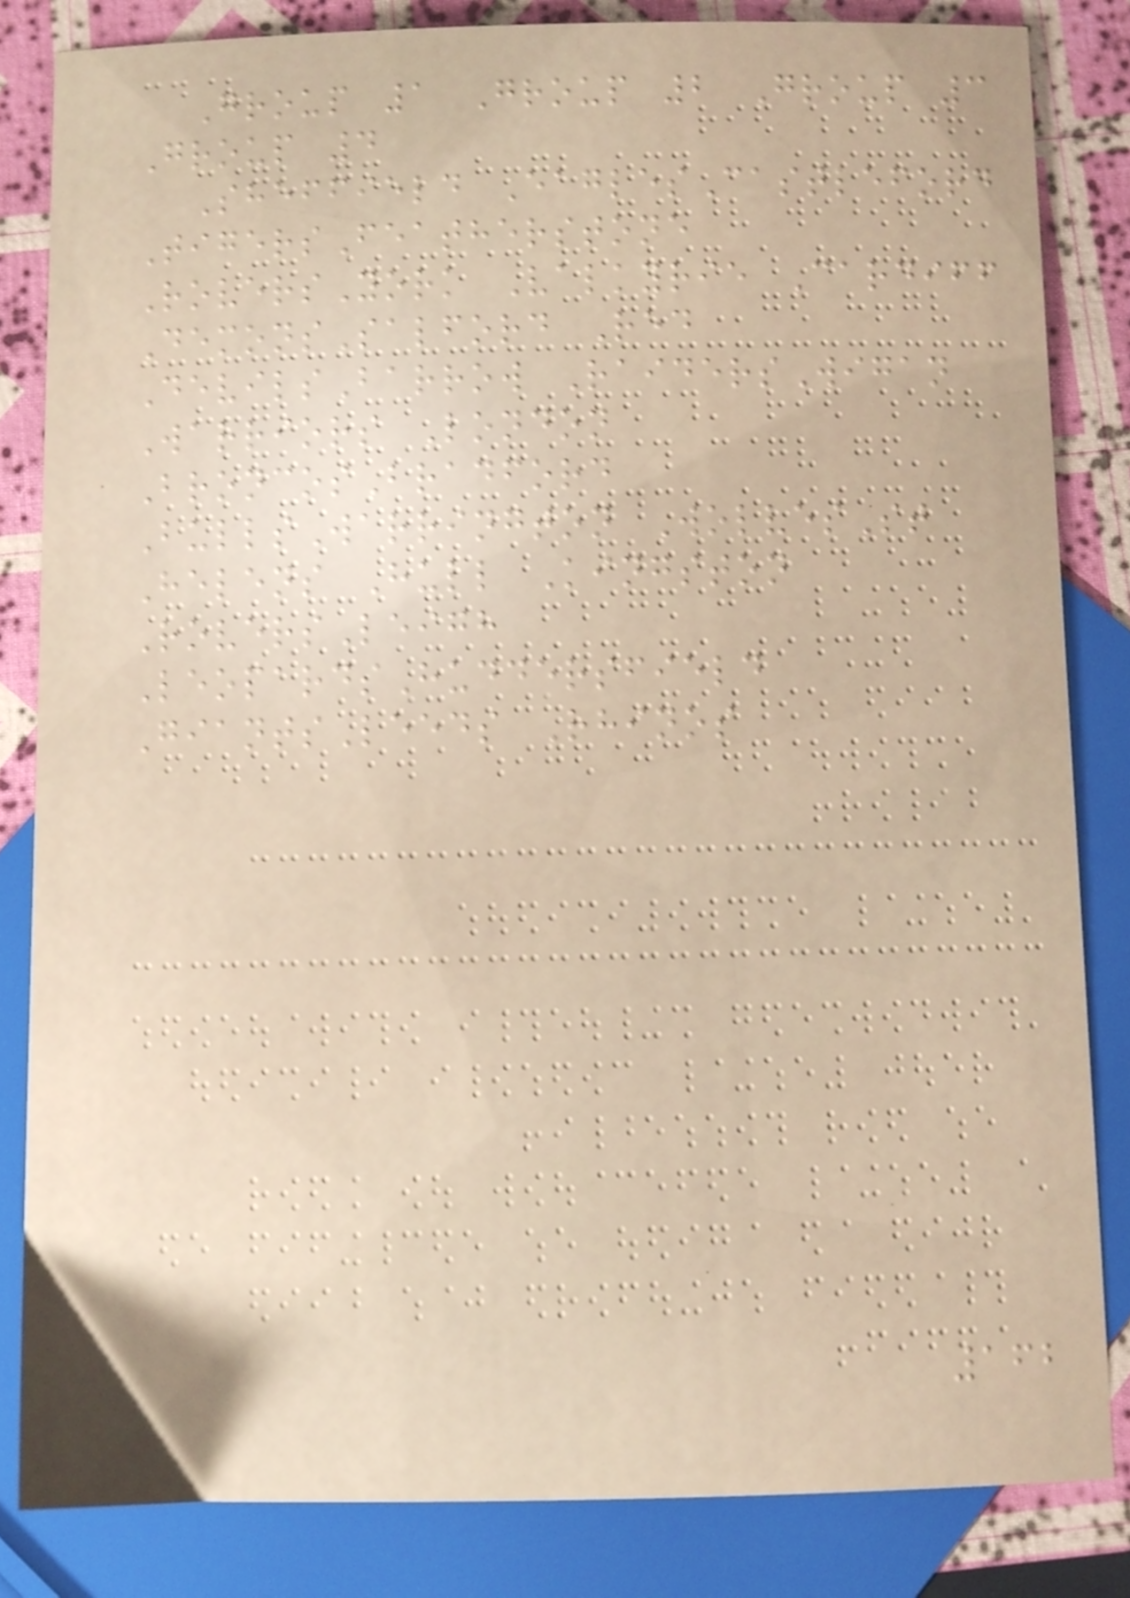Group 1 Group 2 Group 3
Group 4
Sheffield EaglesCastleford
TigersFeatherstone
RoversYork Valkyrie Cardiff
DemonsSalford Red
DevilsBarrow RaidersWigan
Warriors London
BroncosBradford
BullsWarrington WolvesSt
Helens Hull Kingston
RoversLeigh
LeopardsHuddersfield
GiantsLeeds Rhinos
162
